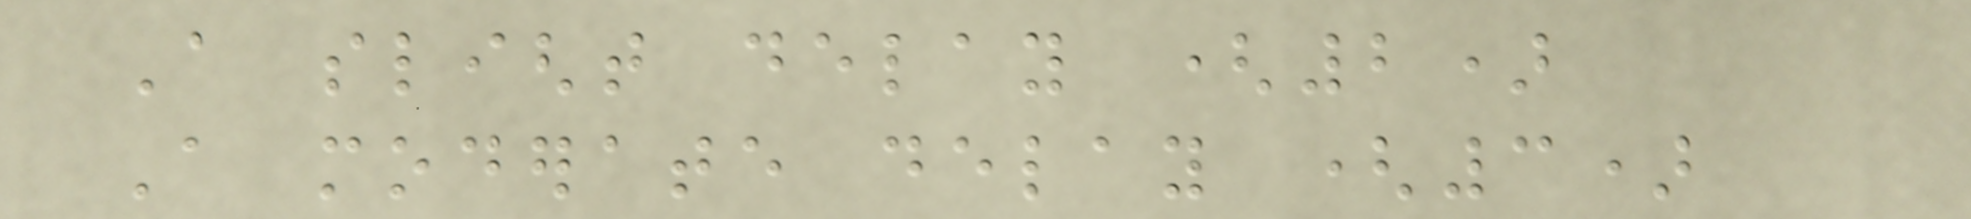A slight delay (2)
A moderate delay (3)
